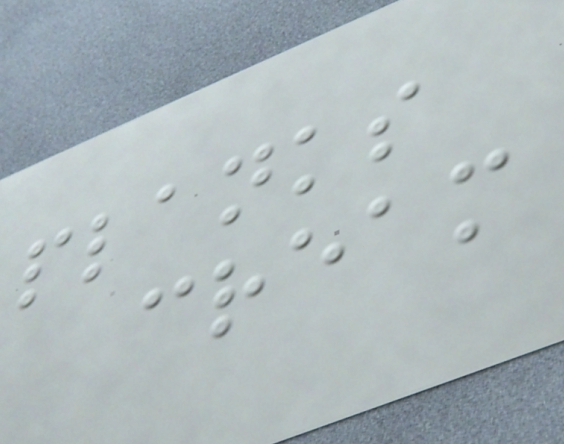planks
cream
